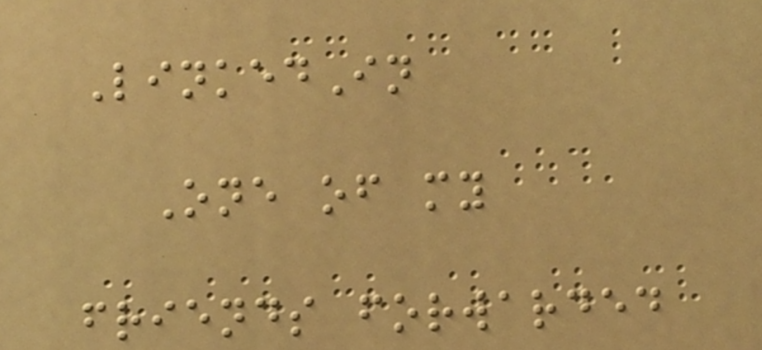LinkedIn
One of my
friends forwarded
